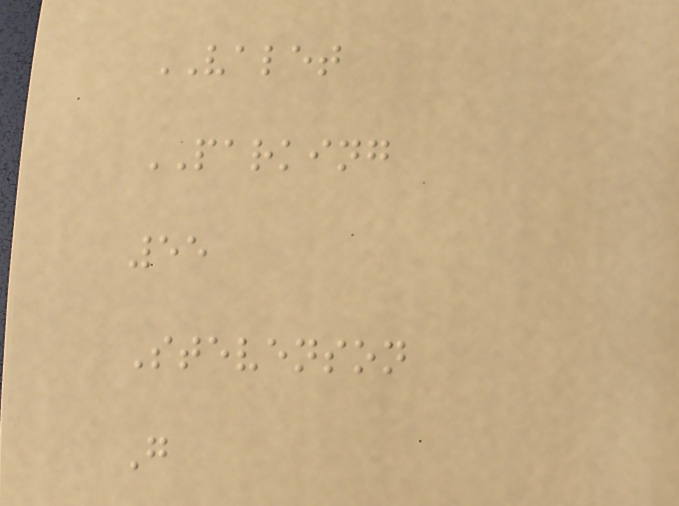VALET
PARKING
55
Stevenson
G
